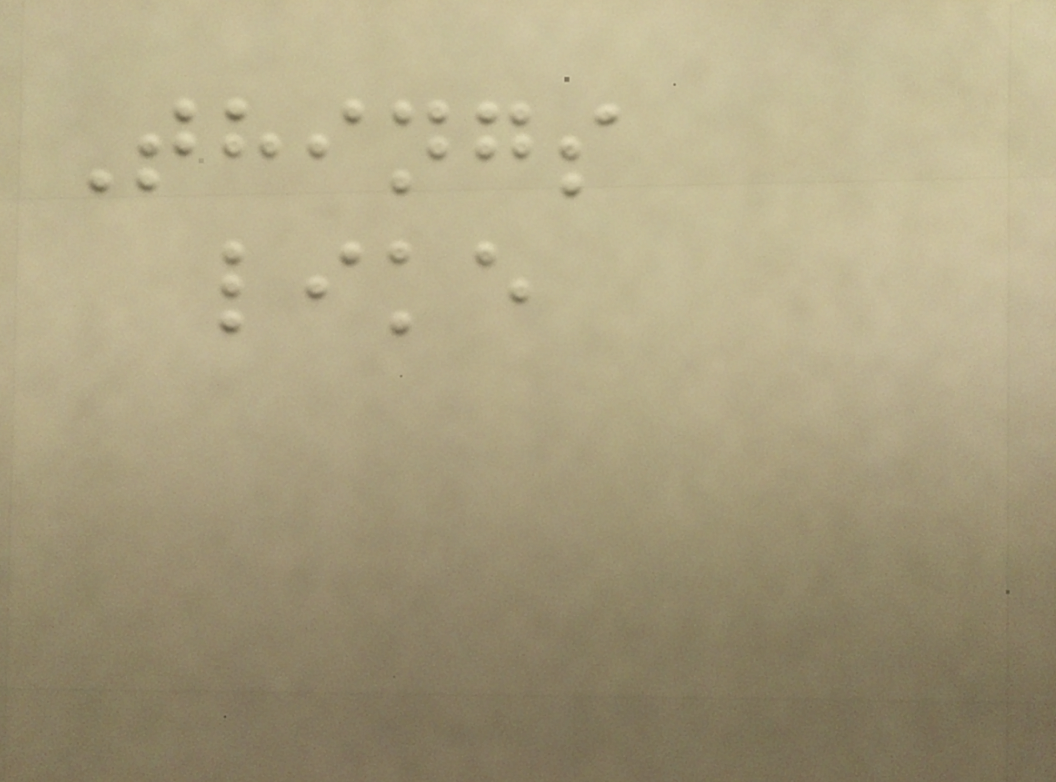Things
like
